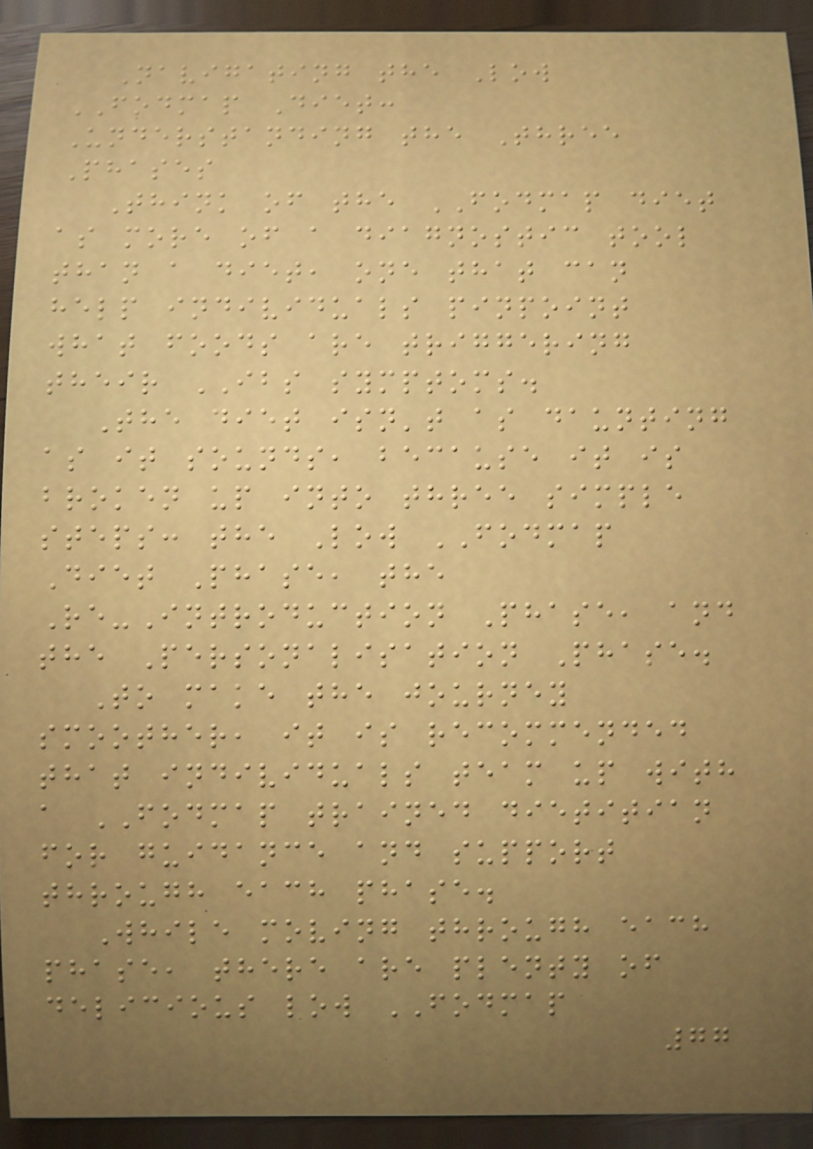Navigating the Low
FODMAP Diet:
Understanding the Three
Phases
Think of the FODMAP diet
as more of a diagnostic tool
than a diet, one that can
help individuals pinpoint
what foods are triggering
their IBS symptoms.
The diet isn't as daunting
as it sounds, because it is
broken up into three simple
steps: the Low FODMAP
Diet Phase, the
Re-Introduction Phase, and
the Personalisation Phase.
To make the journey
smoother, it is recommended
that individuals team up with
a FODMAP trained dietitian
for guidance and support
through each phase.
While moving through each
phase, there are plenty of
delicious low FODMAP
77
